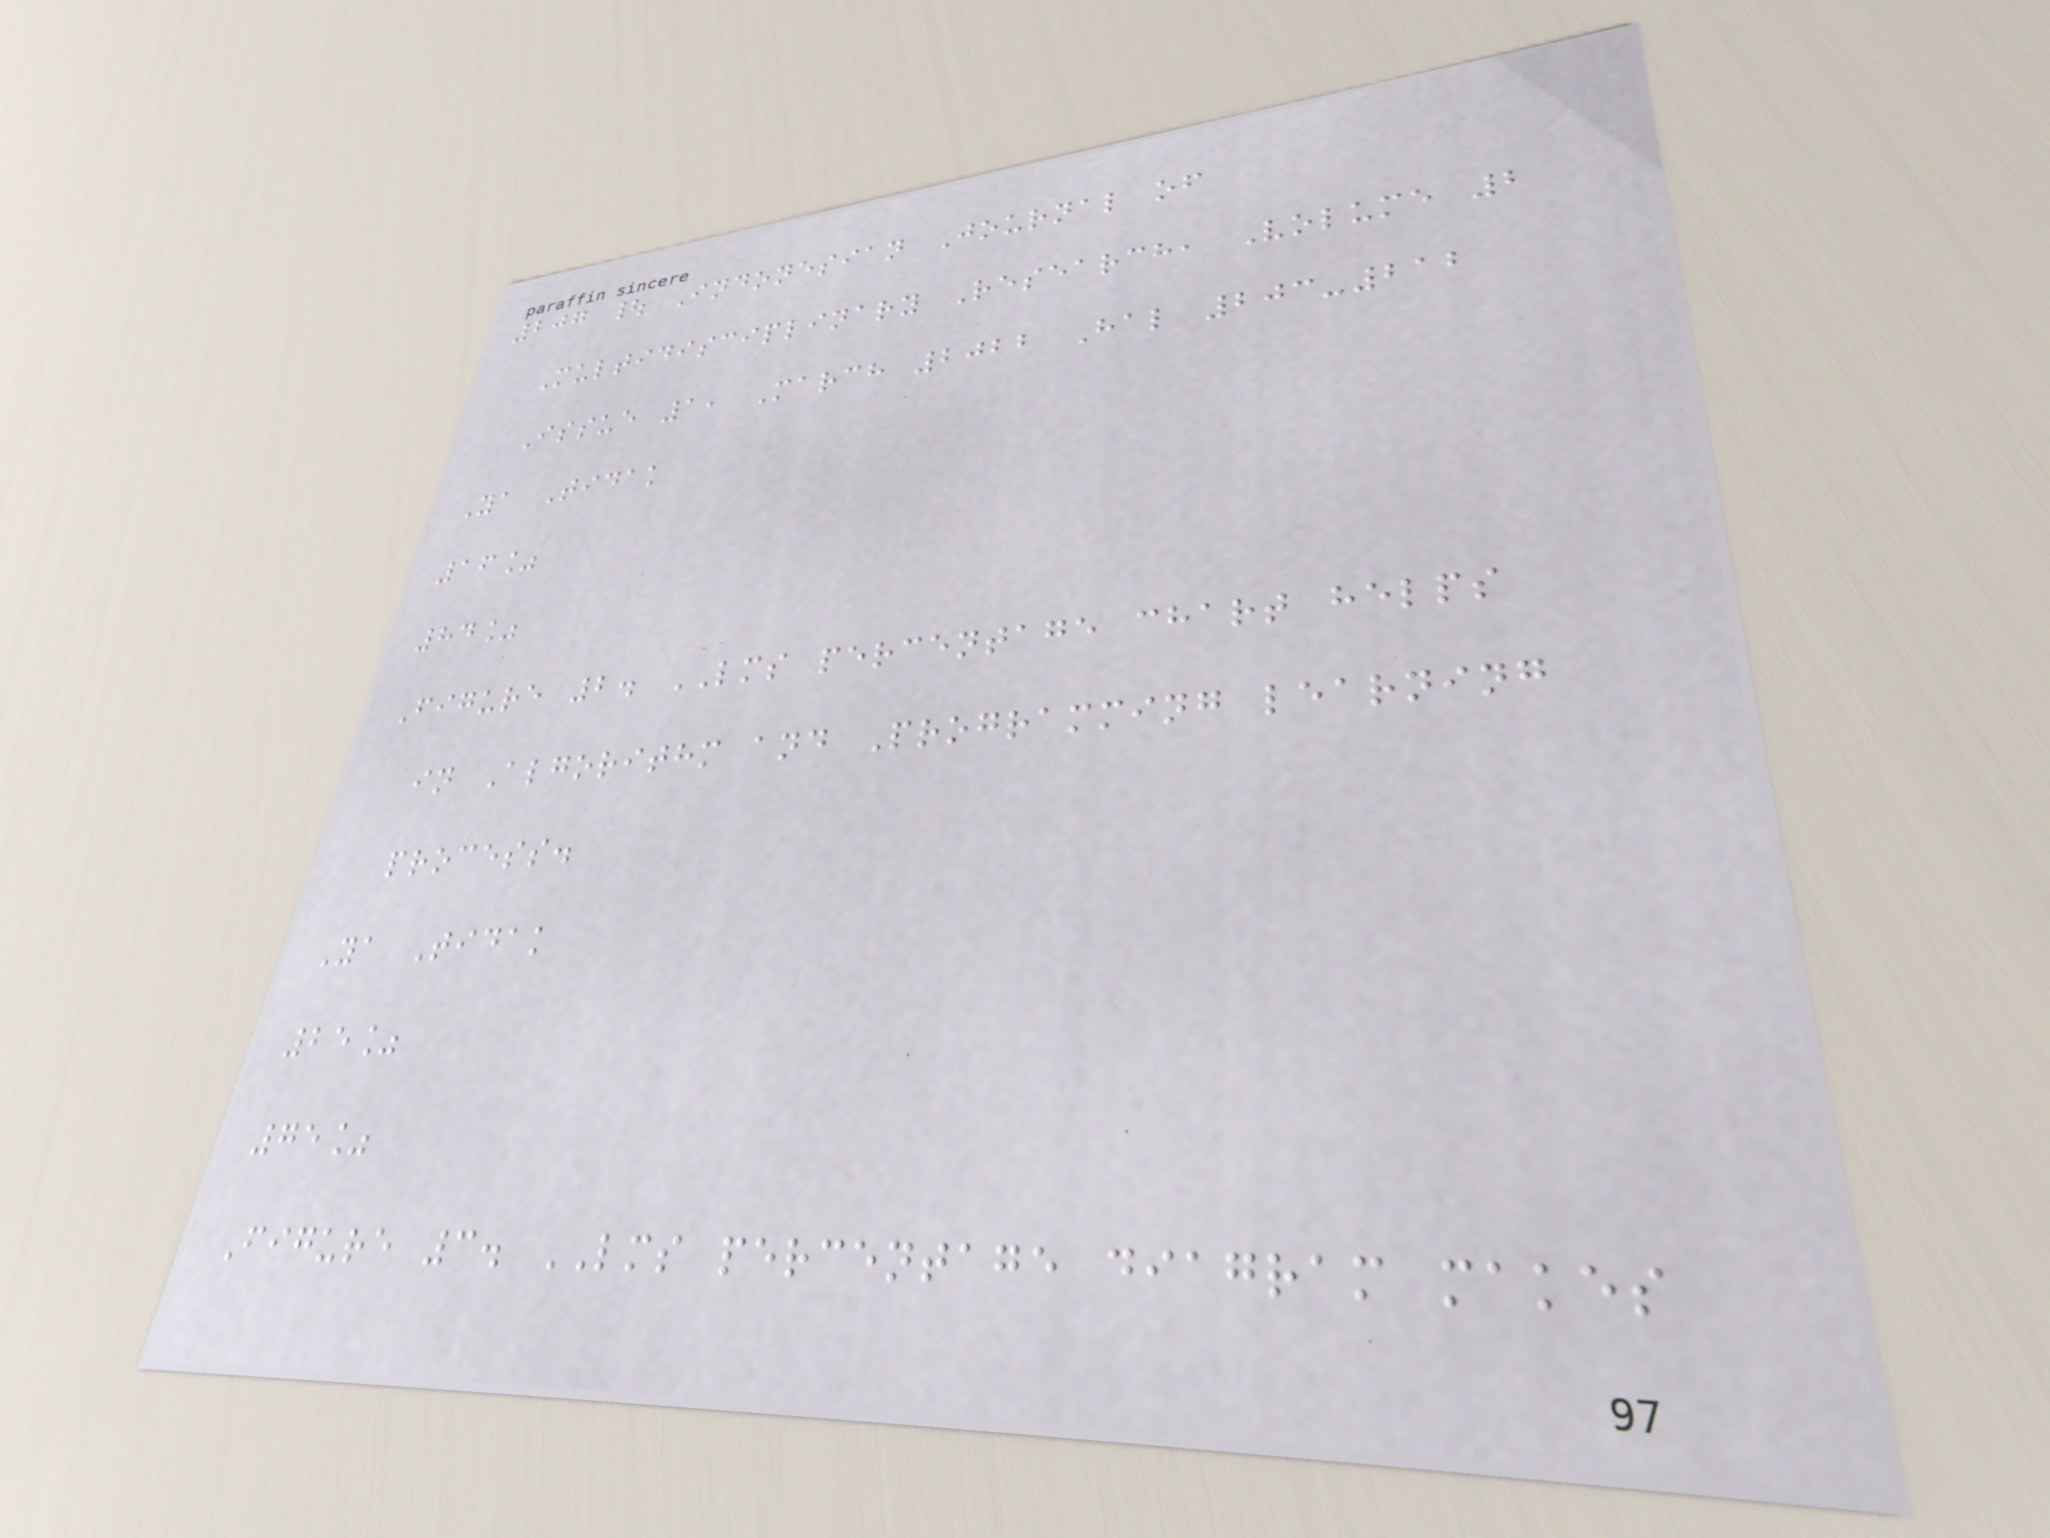207 | Indonesian Journal of
Multidisciplinary Research, Volume 2
Issue 1, March 2022 Hal 203-212
Ya Tidak
16%
84%
Figure 2. LMS percentage chart helps
in Algorithm and Programming learning
process.
Ya Tidak
25%
75%
Figure 3. LMS percentage diagram makes
